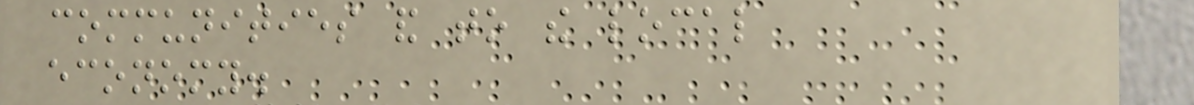communities and to the local
economy.
